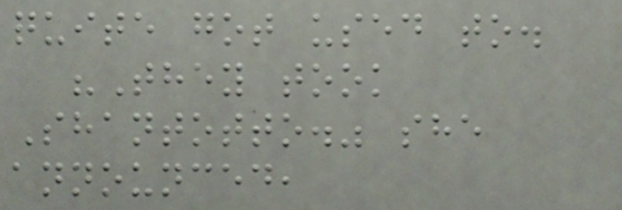quite got used to.
"They took
Shantotto." she
announced,
